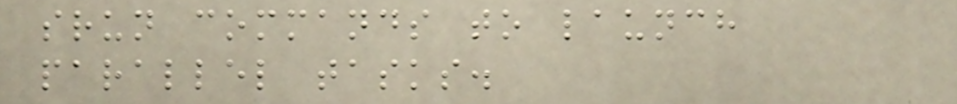srun commands to launch
parallel tasks.
